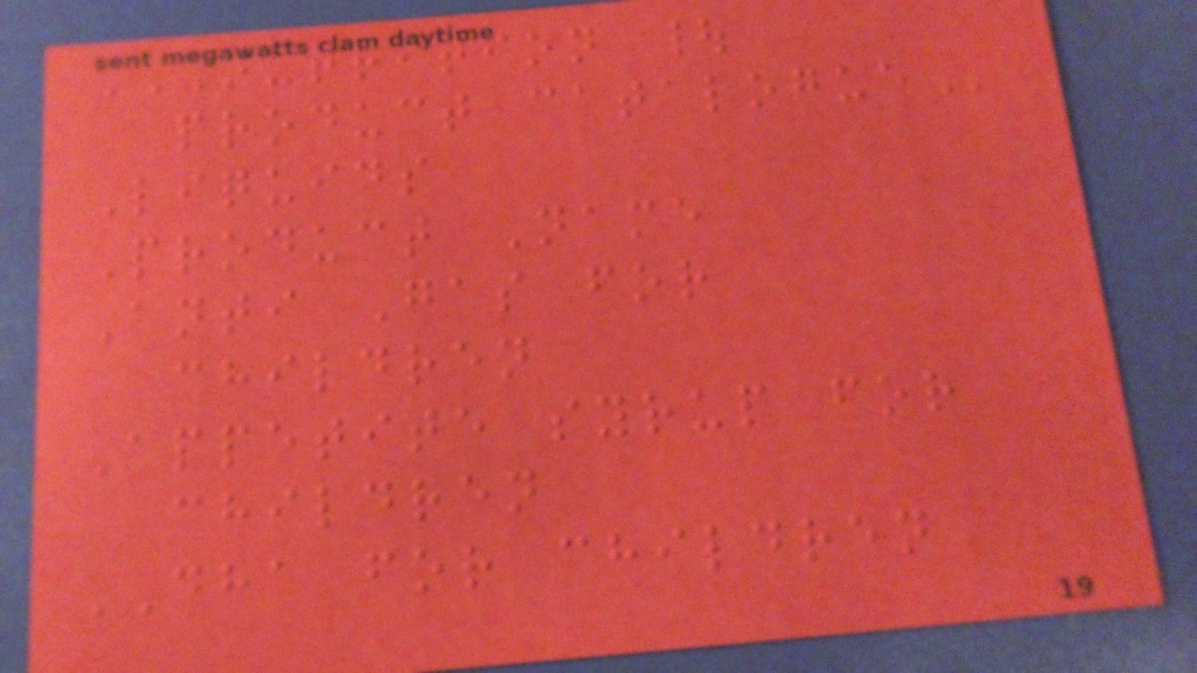NUTRITION |
PRODUCT CATALOGUE
Liquids
Product Name
Anti Gas for
children
Appetite syrup for
children
DHA for children
